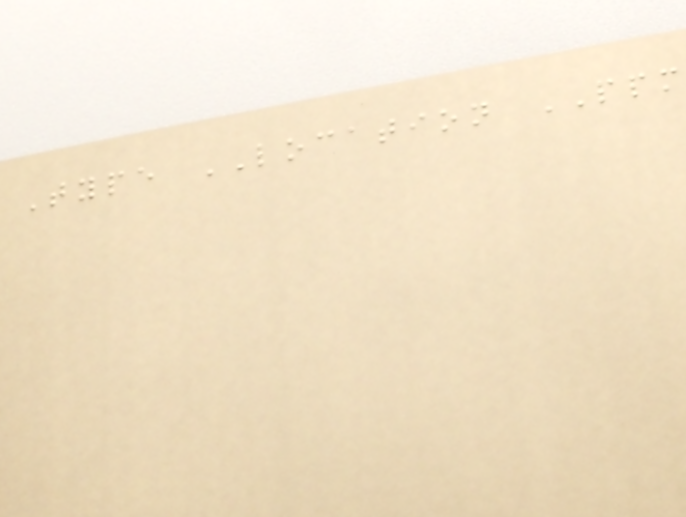Type LOCATION PPM
